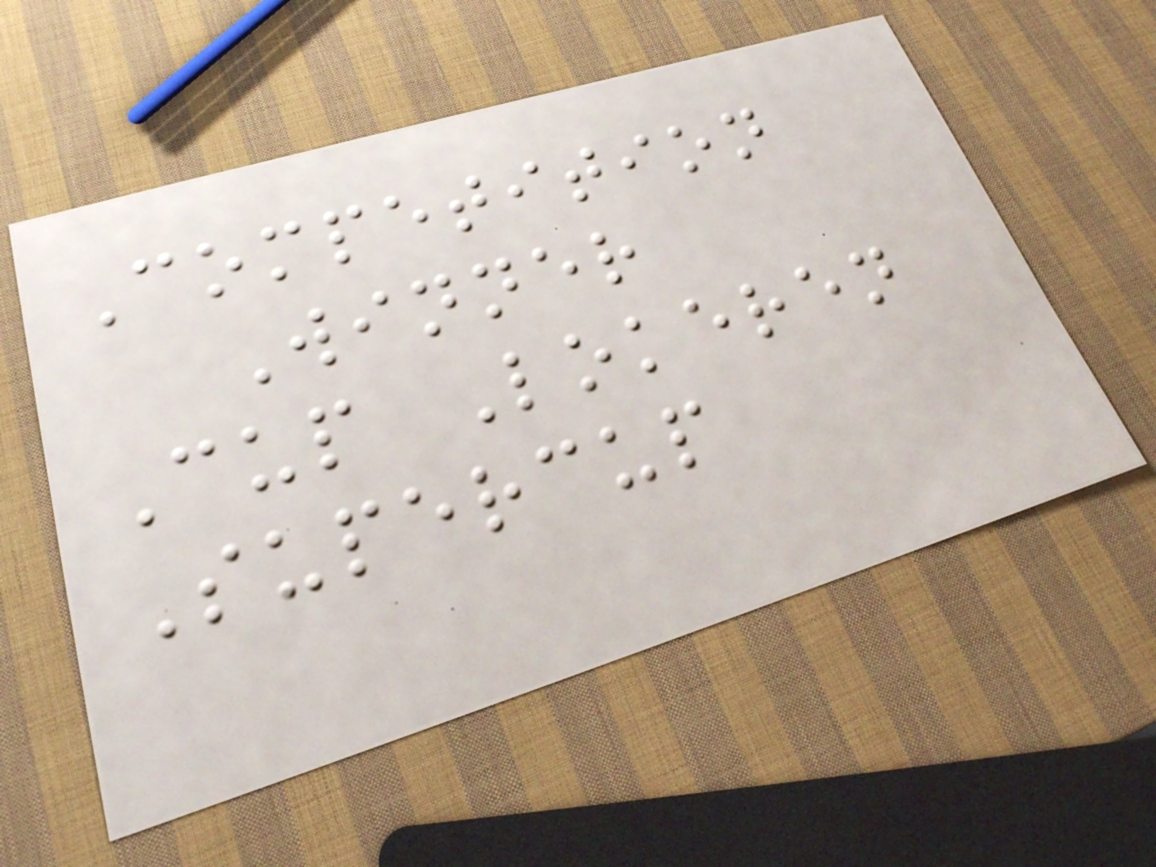Competition
Winner
Cup Lokeren
Supercup
